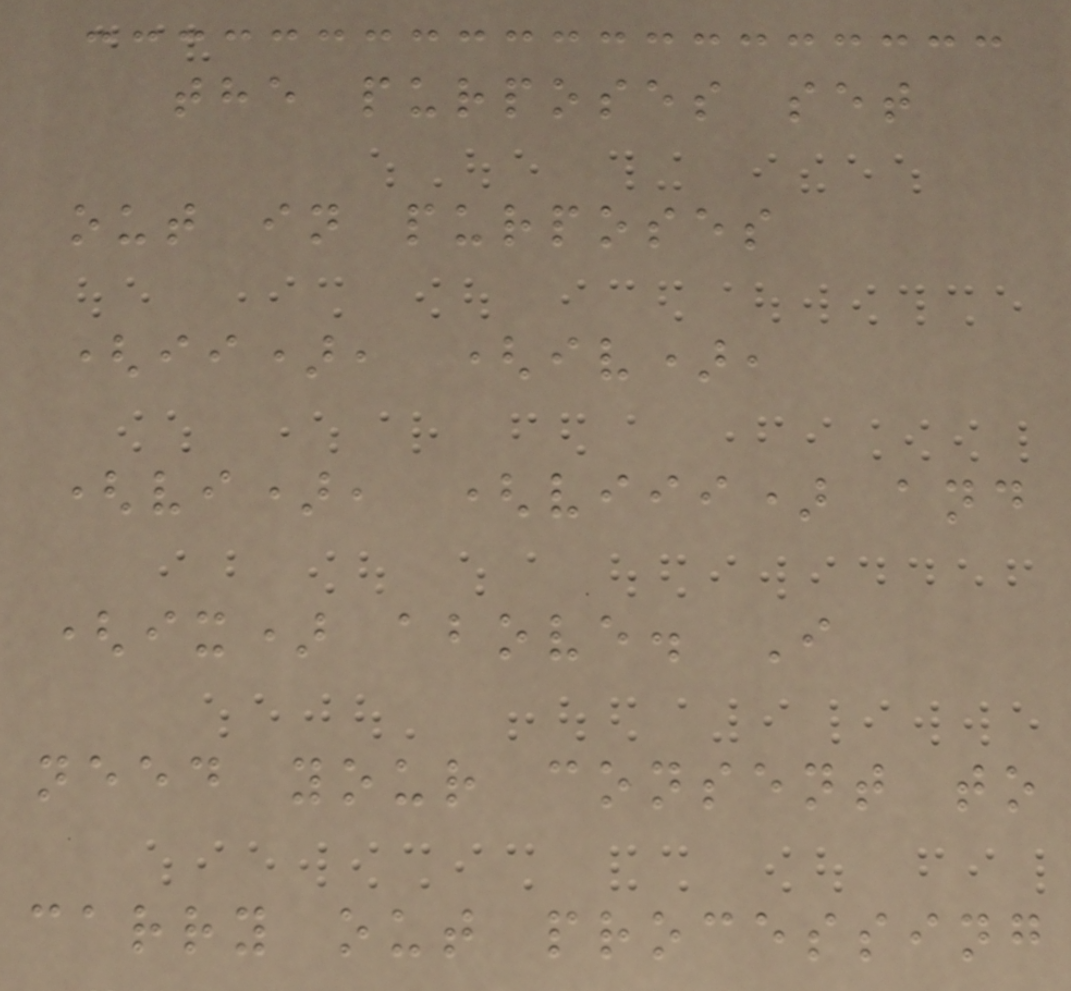the purposes set
out in purposes
(ii), (iv),
(vi), (viii) and
(ix) above. I
need your consent to
carry out processing
